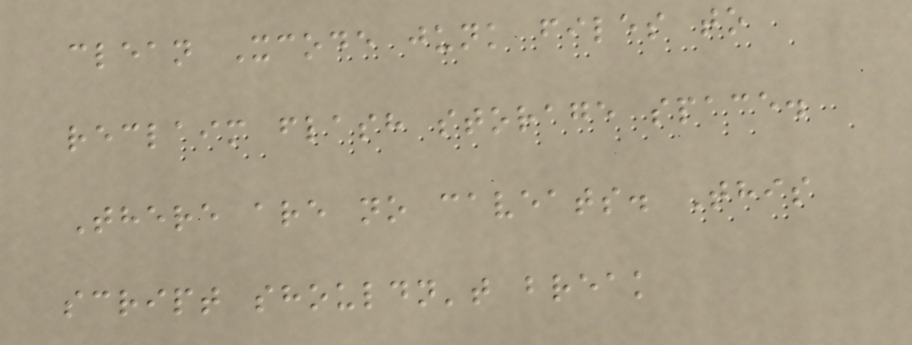clean Xcode junk files to
reclaim flash storage space.
There are no caveats. This
script shouldn't break
